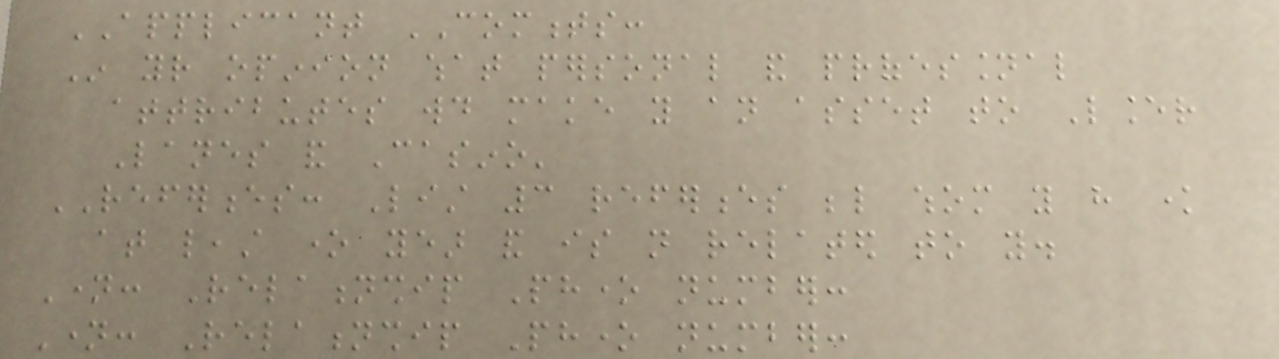APPLICANT COMMENTS:
In your opinion what personal and professional
attributes would make you an asset to Lancer
Lanes and Casino'
REFERENCES: List 3 references below whom you have know
at least one year and is not related to you.
Name: Relationship Phone number:
Name: Relationship Phone number:
